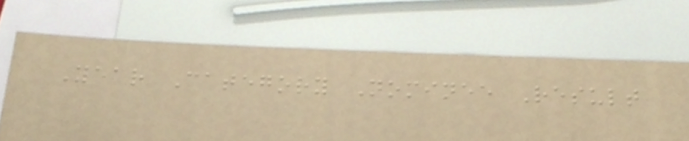Year Category Nominee Result
